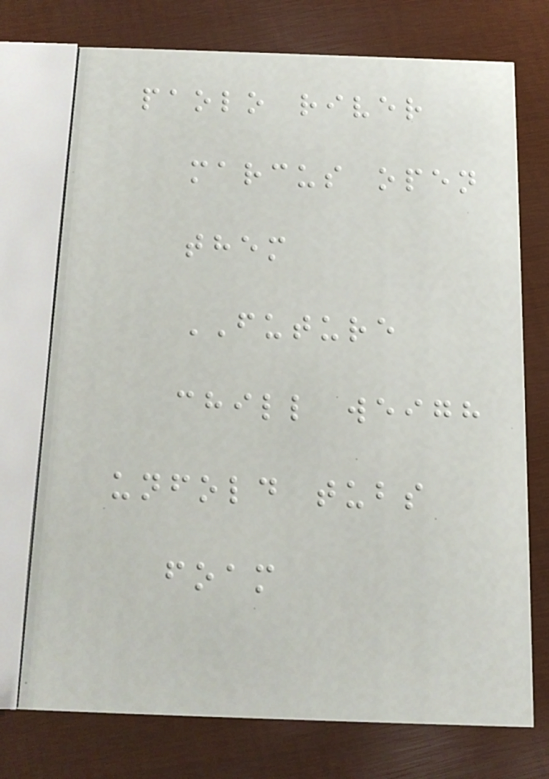paolo river
marcus open
them
FUTURE
chill weigh
unfold tubs
foam
